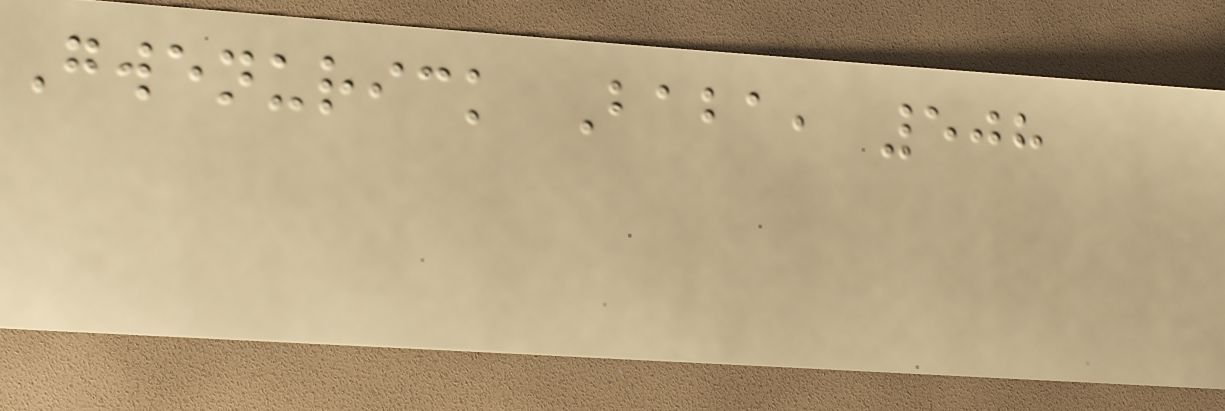Gwenurick Baba, 508
